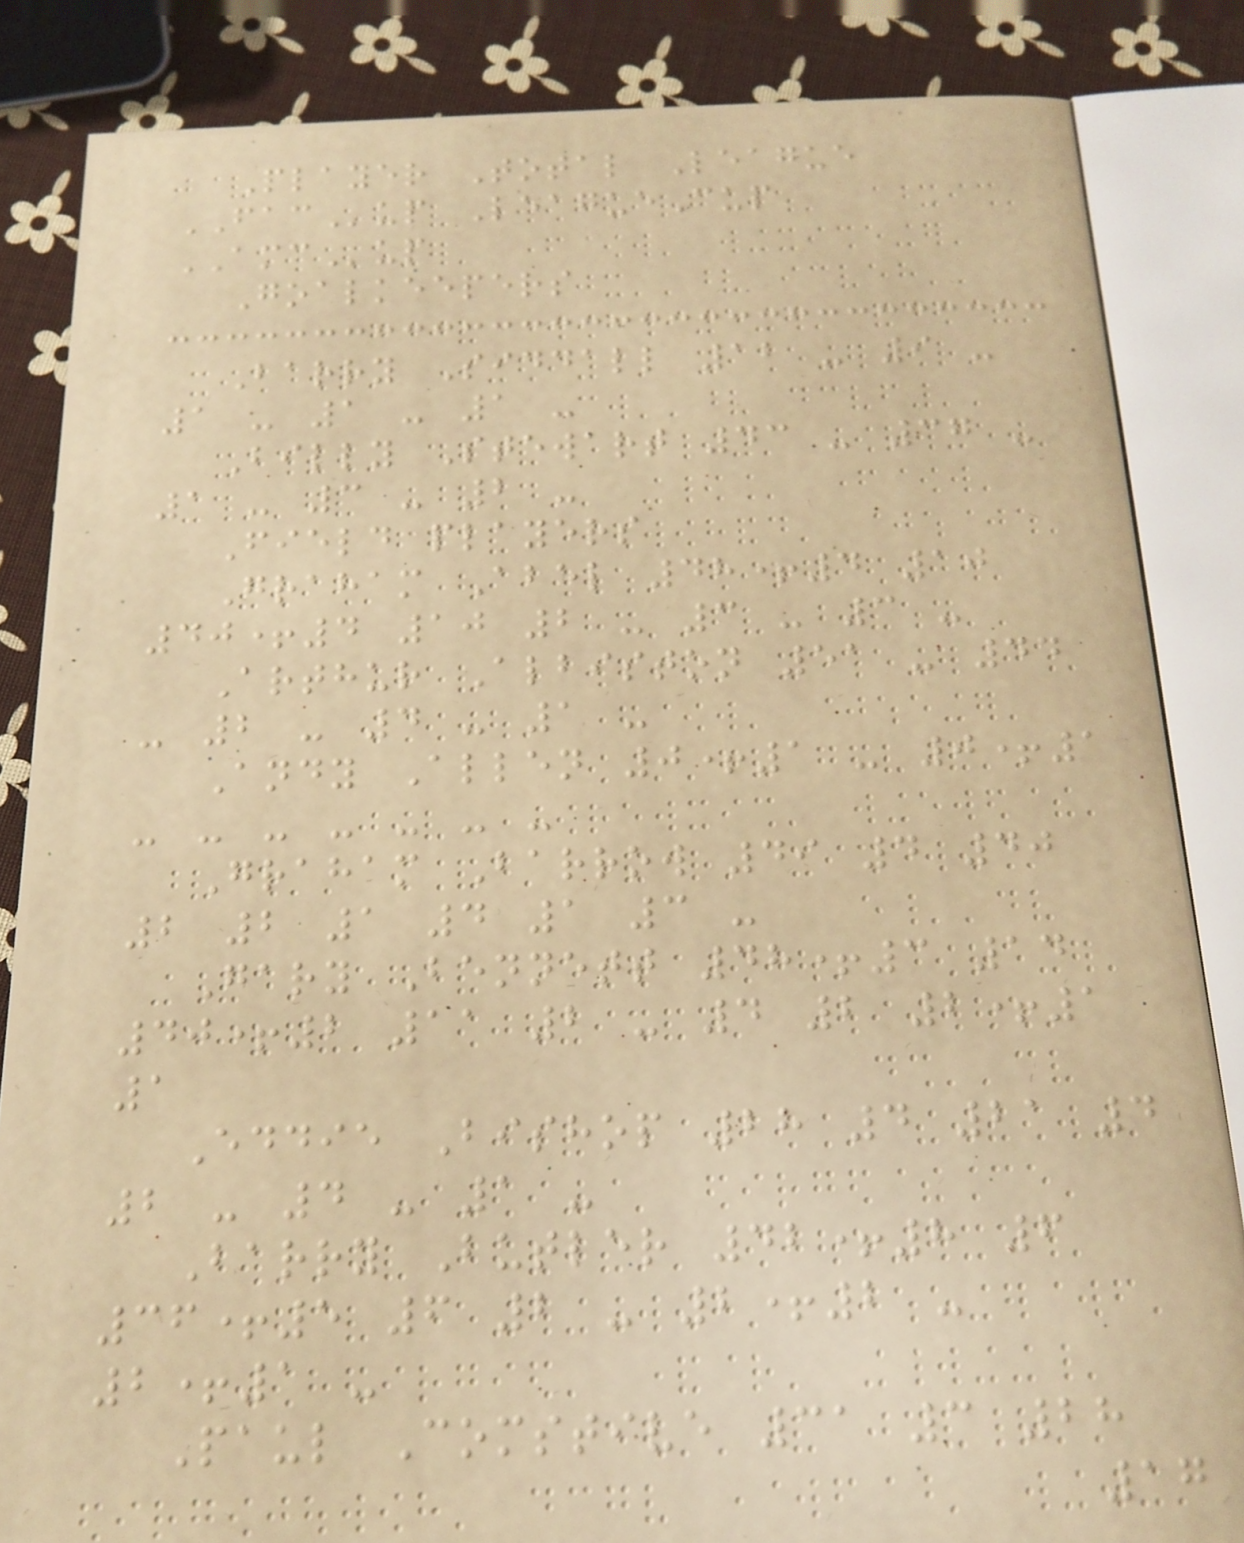Player Total League
FACup LeagueCup
AMCup
Goalkeepers
Barry Siddall 12 - 9 -
1 - 1 - 1 -
Billy Stewart 43 - 37 -
1 - 3 - 2 -
Field players
Graham Abel 48+4 10
40+4 10 2 - 3 - 3 -
Arthur Albiston 51 - 44
- 2 - 4 - 1 -
Andy Allen 0+1 - 0+1
- - - - - - -
Graham Barrow 49 4 40
2 2 1 4 1 3 -
Gary Bennett 48+3 14
40+2 11 2 - 4 2 2+1
1
Eddie Bishop 28 4 21 4
2 - 4 - 1 -
Barry Butler 42+8 6
36+5 6 2 - 2+2 -
2+1 -
Paul Comstive 31 3 28
17
